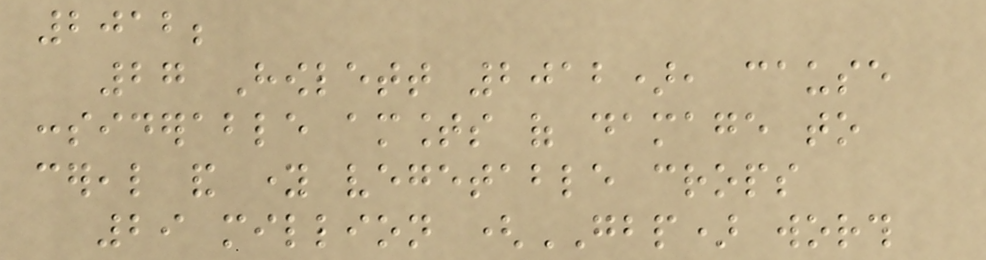2012;
27 Howlett 2012), cause
considerable amounts of damage to
cereal and young vegetable crops
29 million (GBP) worth
